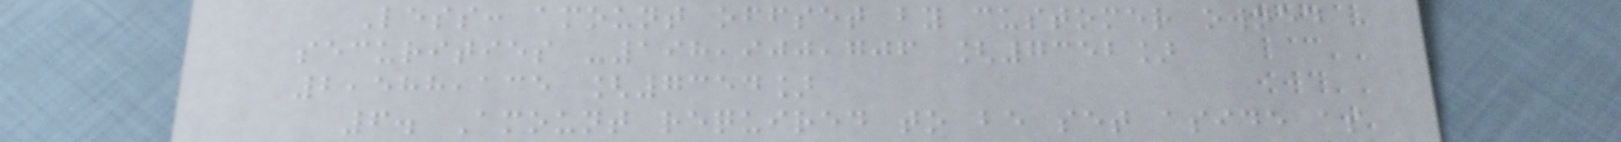Less: amount offset by customer owned
securities -198,900,706 [7352]
2,588,135 [7354]
6. Amount required to be set aside as
